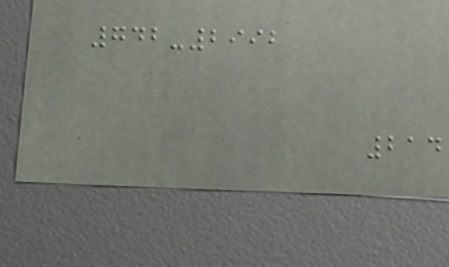742-2992
214
